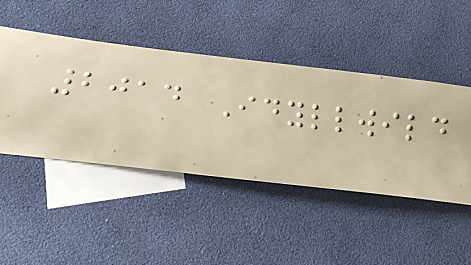2014 Idyllwild
